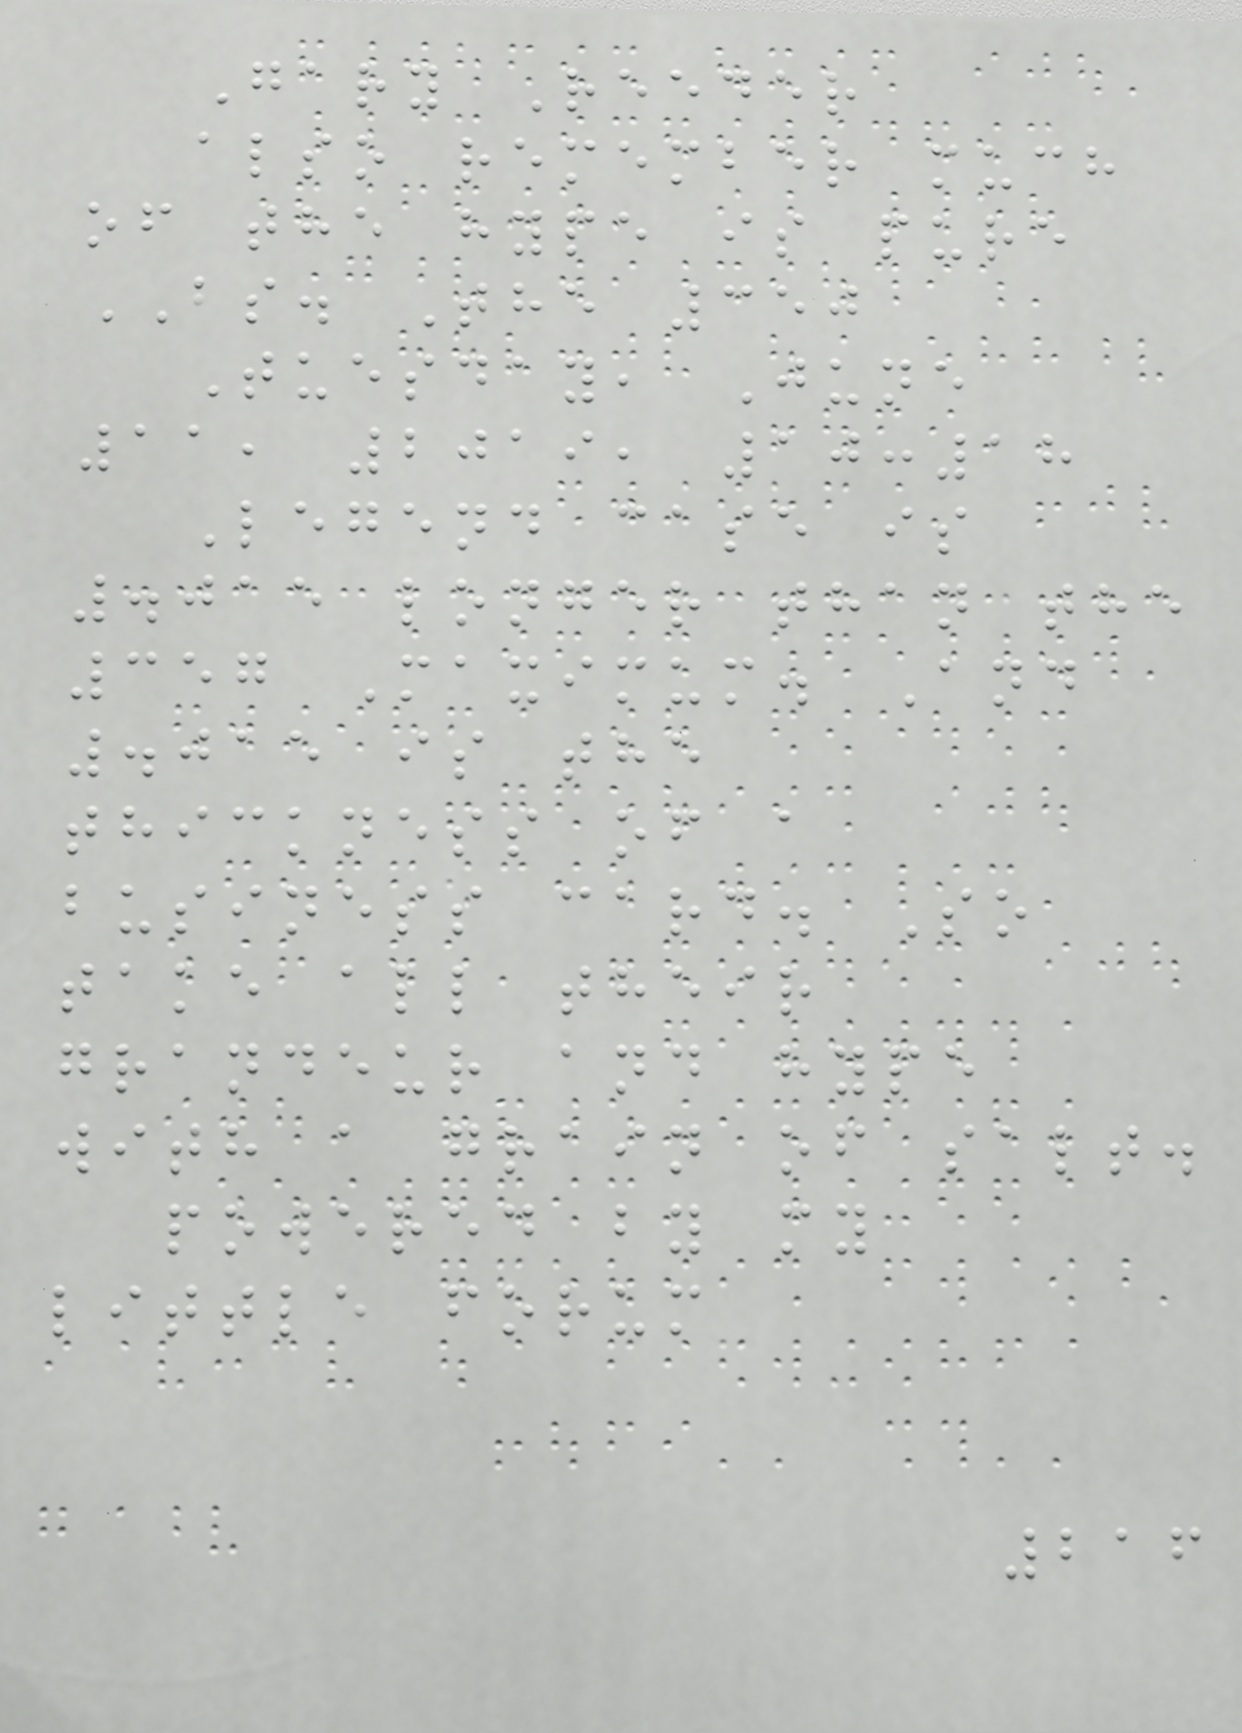Gary Reeder
also remember much
of the hype is pure
BS. The 350
Tuesday, June
11, 2019, 10:18
Legend case is
.015 longer than the
357 Maximum. And
.015 is the
thickness of a
business card. So
take all their
grandeur and hype
with a grain of salt.
powered by my
little forum
216
